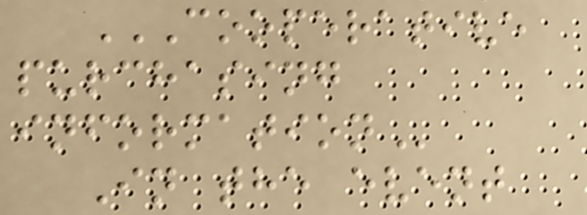COOPERATIVE
PURCHASING
INFORMATION
In the event
